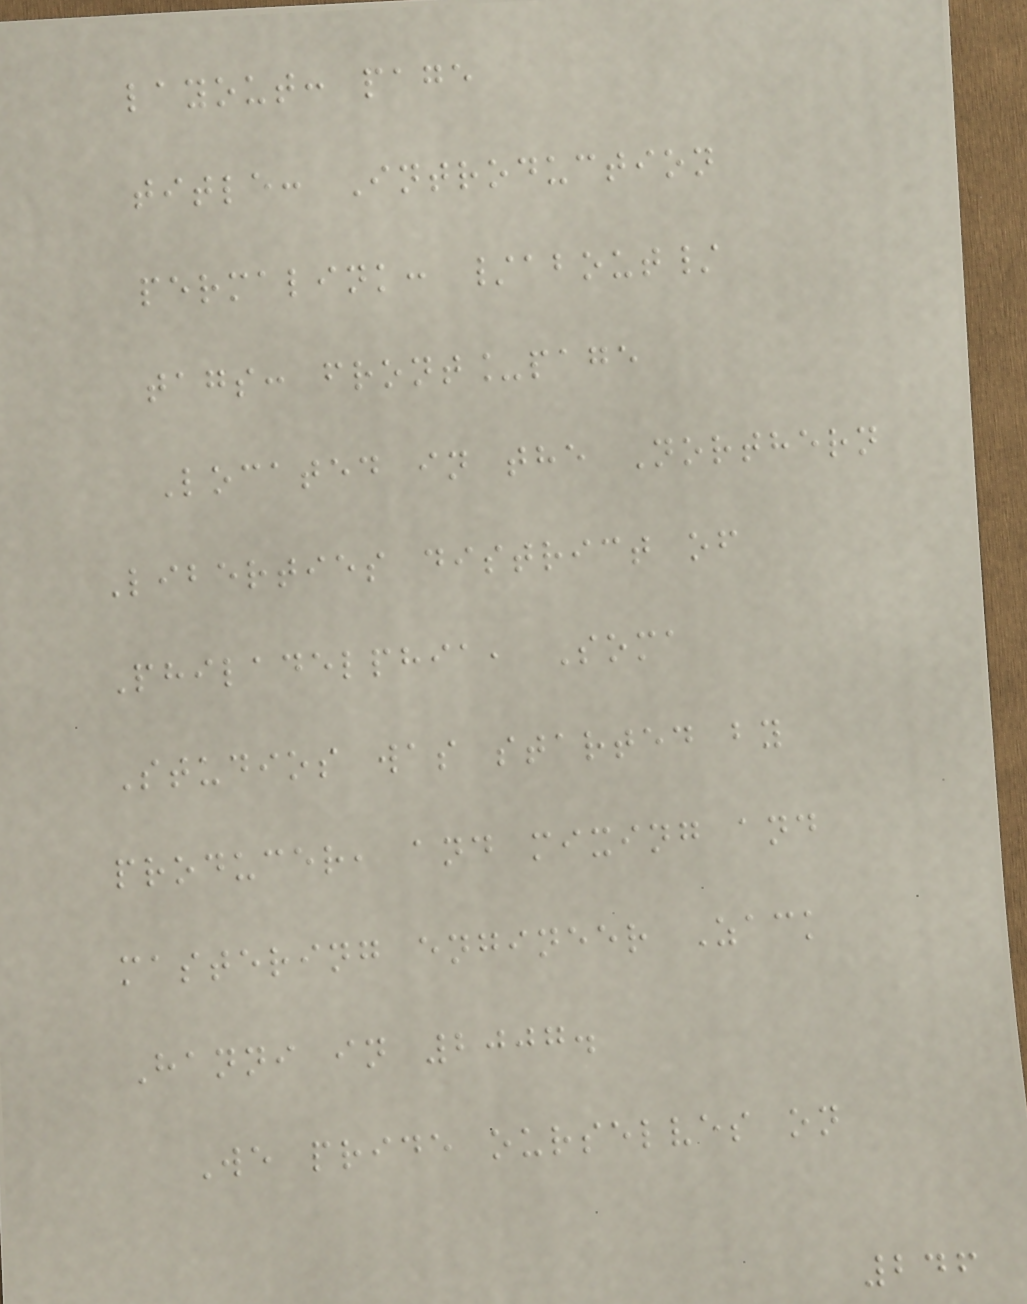layout: page
title: Introduction
permalink: /about/
tags: front_page
Located in the Northern
Liberties district of
Philadelphia, Soma
Studios was started by
producer, and mixing and
mastering engineer Zack
Hanni in 2007.
We pride ourselves on
246
